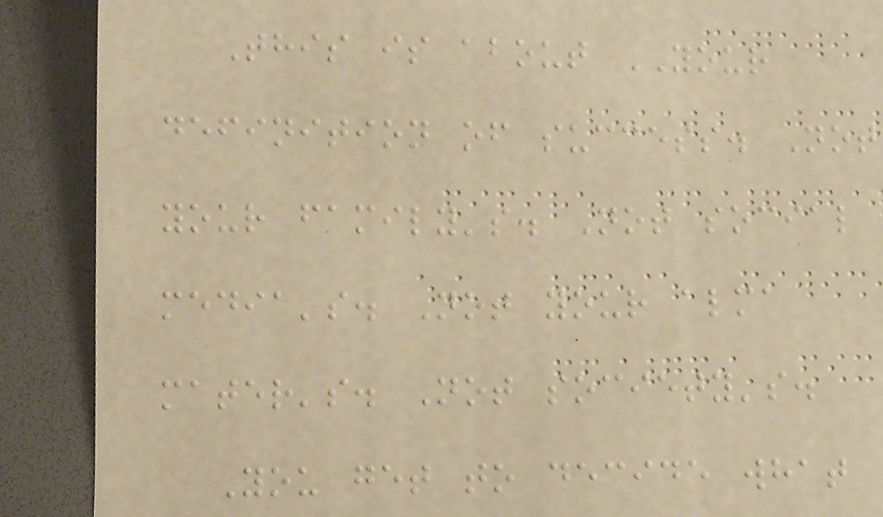This is about YOUR
definition of success. Not
your family's. Not social
media's. Not your alma
mater's. Not society's.
You get to decide what
